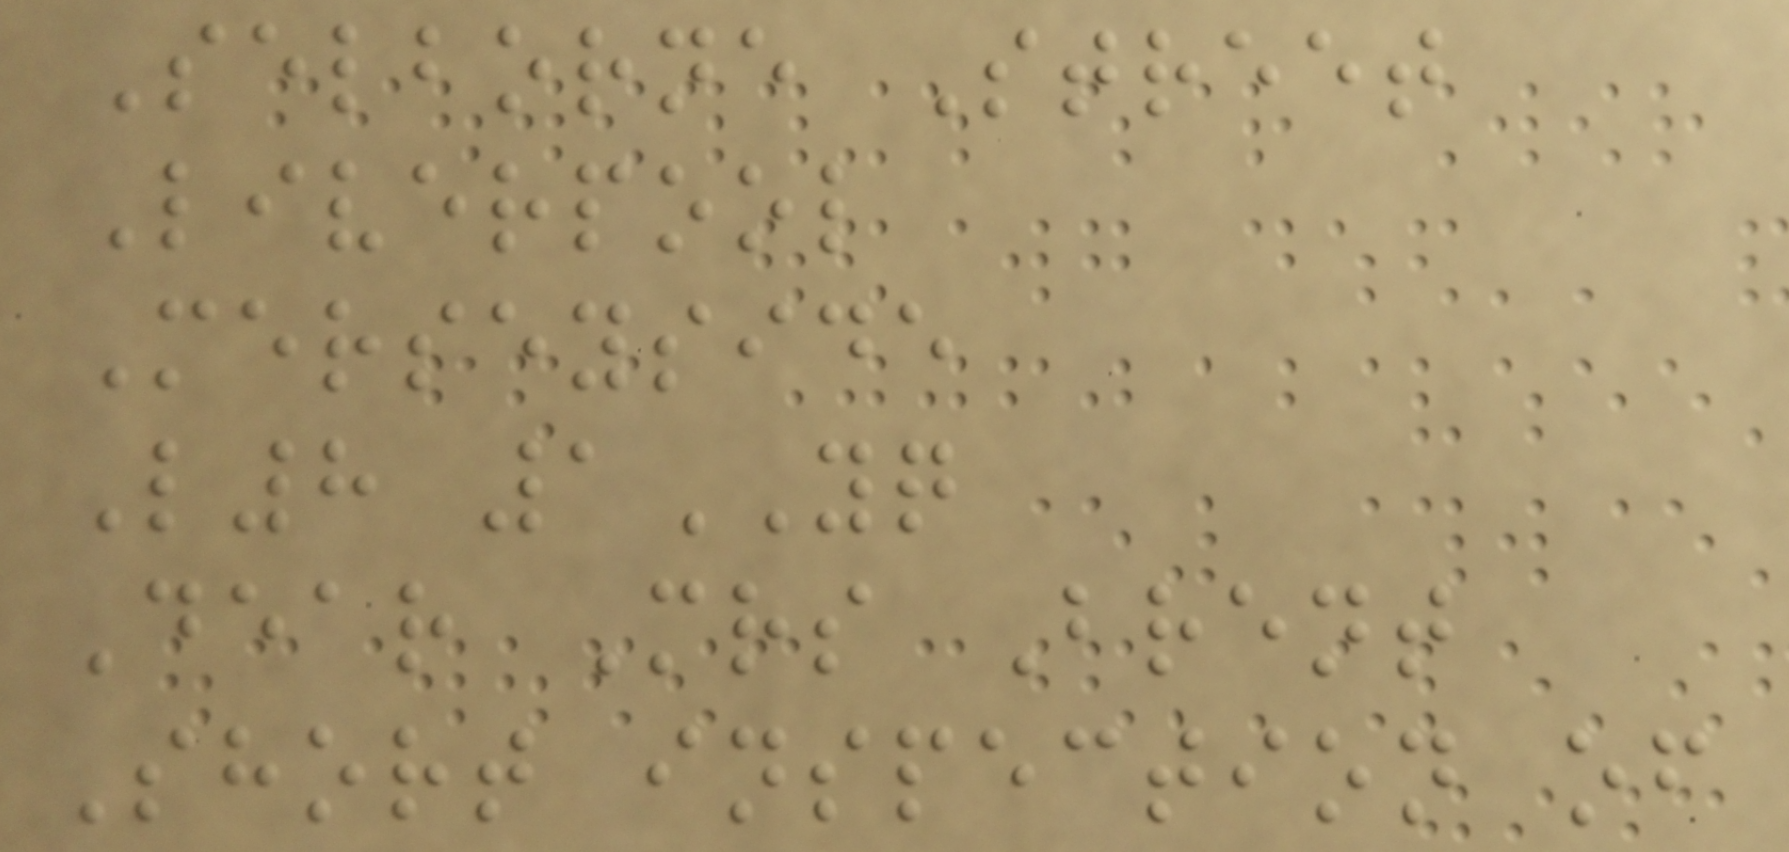Selborne Street
Liverpool
Merseyside
L8 1YQ
Dear Mrs Brent
Short inspection of
